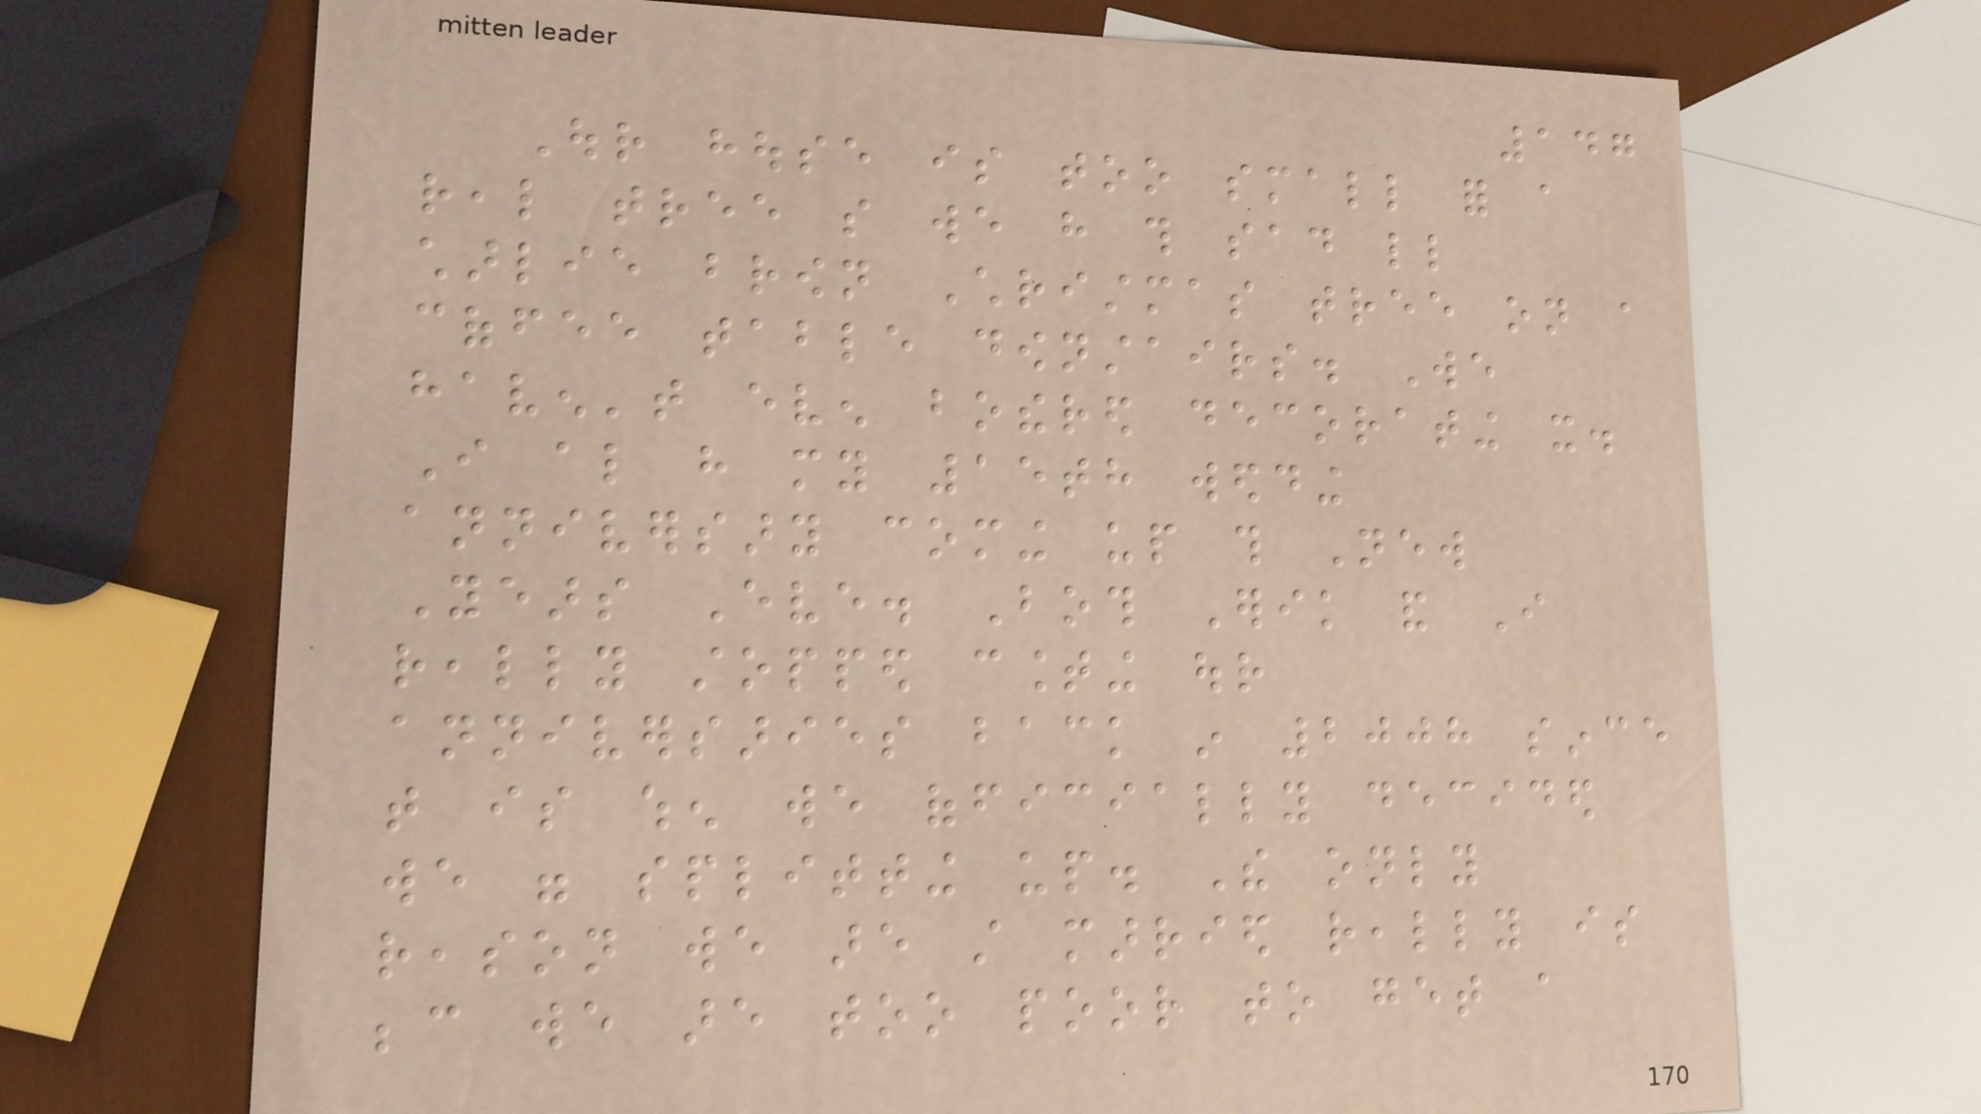147
Our house is too small for a
real tree so we have this sad little
charlie brown Christmas tree on a
coffee table downstairs. We
haven't even bothered decorating it.
I also have my 15th wedding
anniversary coming up this New
Years Eve. Both Erik and I
really stopped counting our
anniversaries back in 2008 since
that is when we officially decided
we were splitting up. The only
reason we are still married really is
because we are too poor to get a
